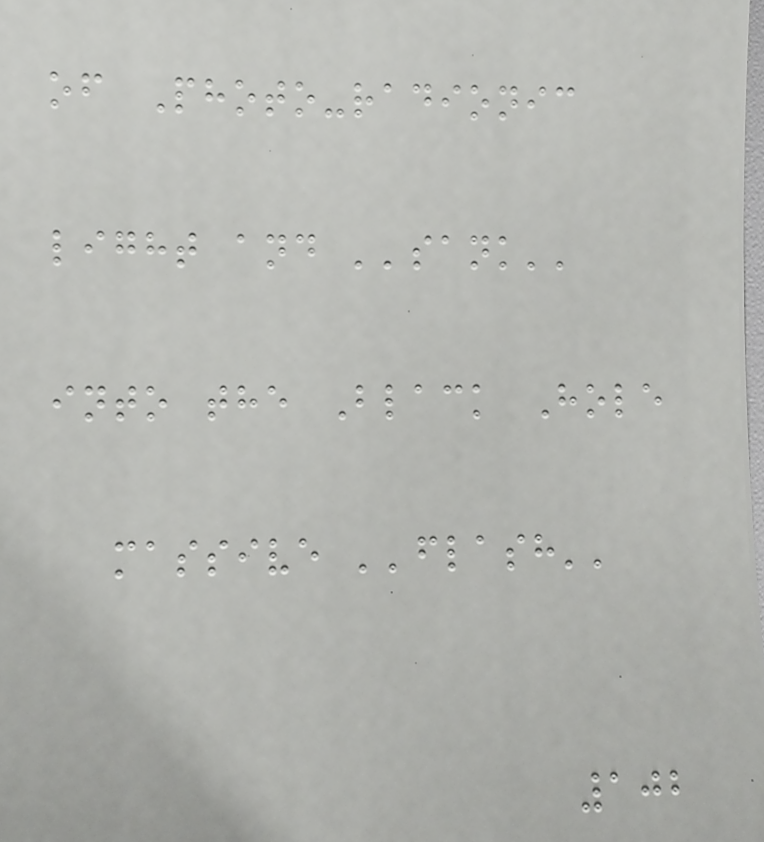of Photo-radionic
light and ''sank''
into the Black Hole
massive ''flash''
102
